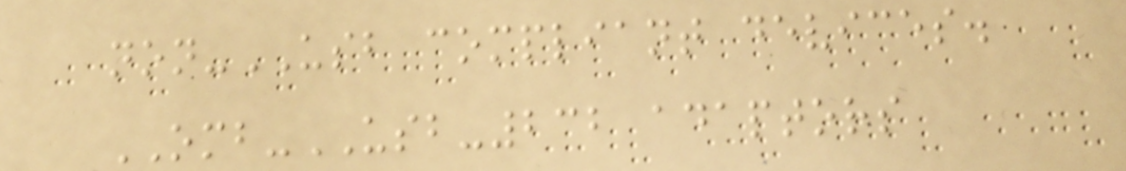non-USB compliant devices.
OMB-USB-232 adaptors
